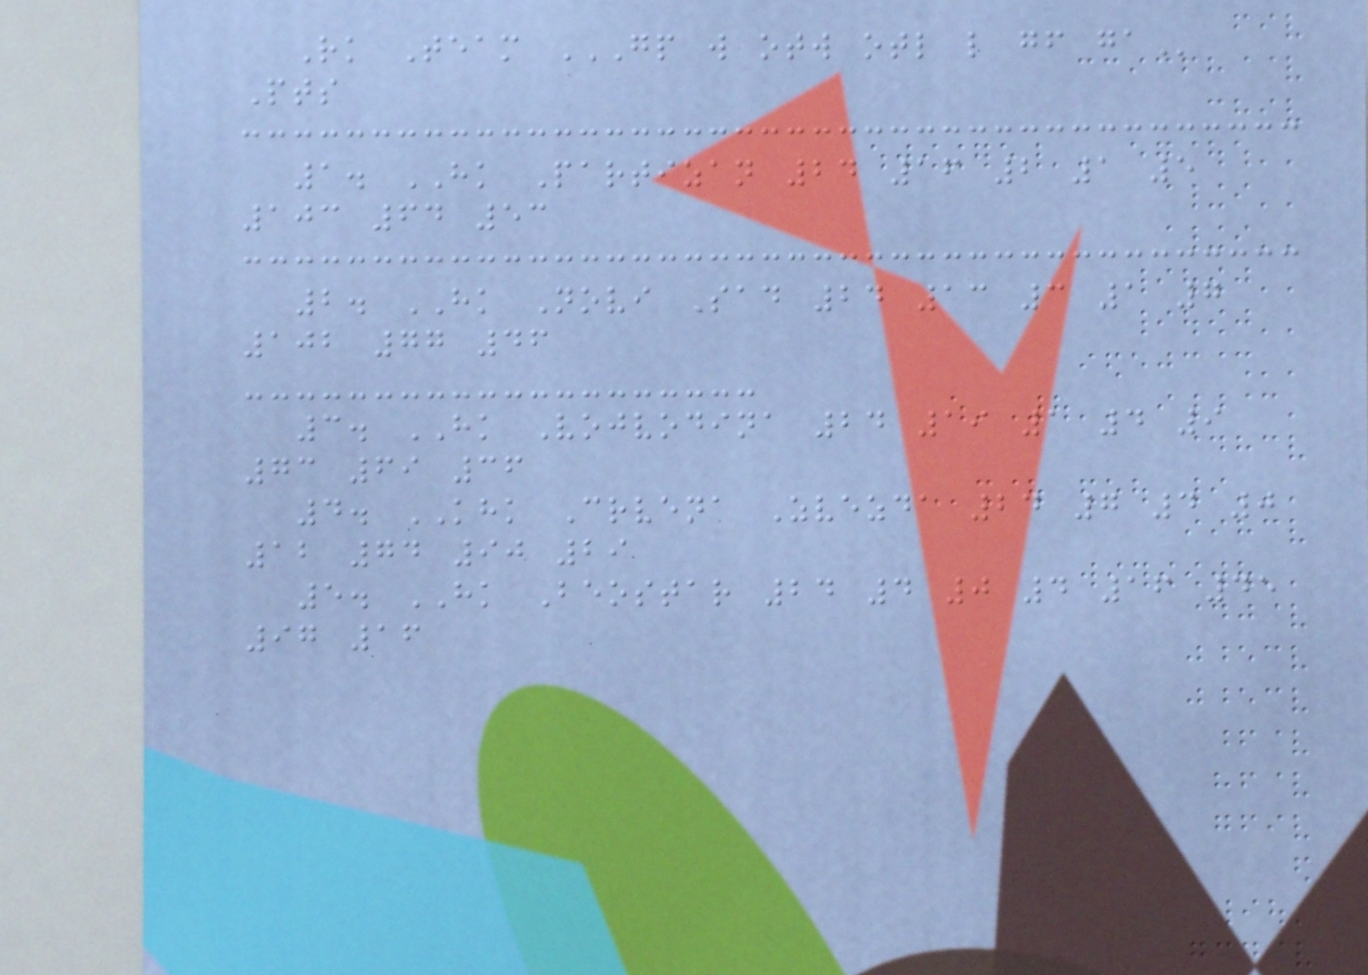Rk Team GP W OTW OTL L GF GA
Pts
1. HK Partizan 24 16 2 1 5
103 64 53
2. HK Novi Sad 24 13 3 1 7
102 77 46
3. HK Vojvodina 24 19 1 4 9
73 69 36
4. KHK Crvena Zvezda 24 7 4 0
12 74 90 29
5. HK Beostar 24 4 0 4 16 45
97 16
